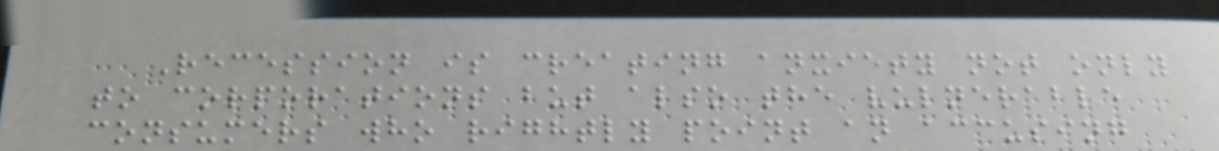Recession is creating anxiety not only
to corporations but also the vulnerable
consumers who rightly point an accusing
